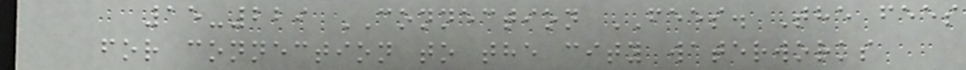15-229 CONNECTION FEES. The fees
for connection to the city waterworks
